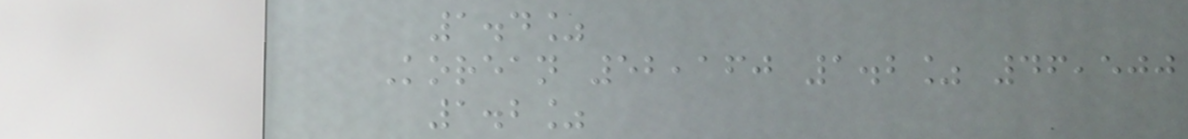1.4%
Korean 52,160 1.2% 46,500
1.2%
